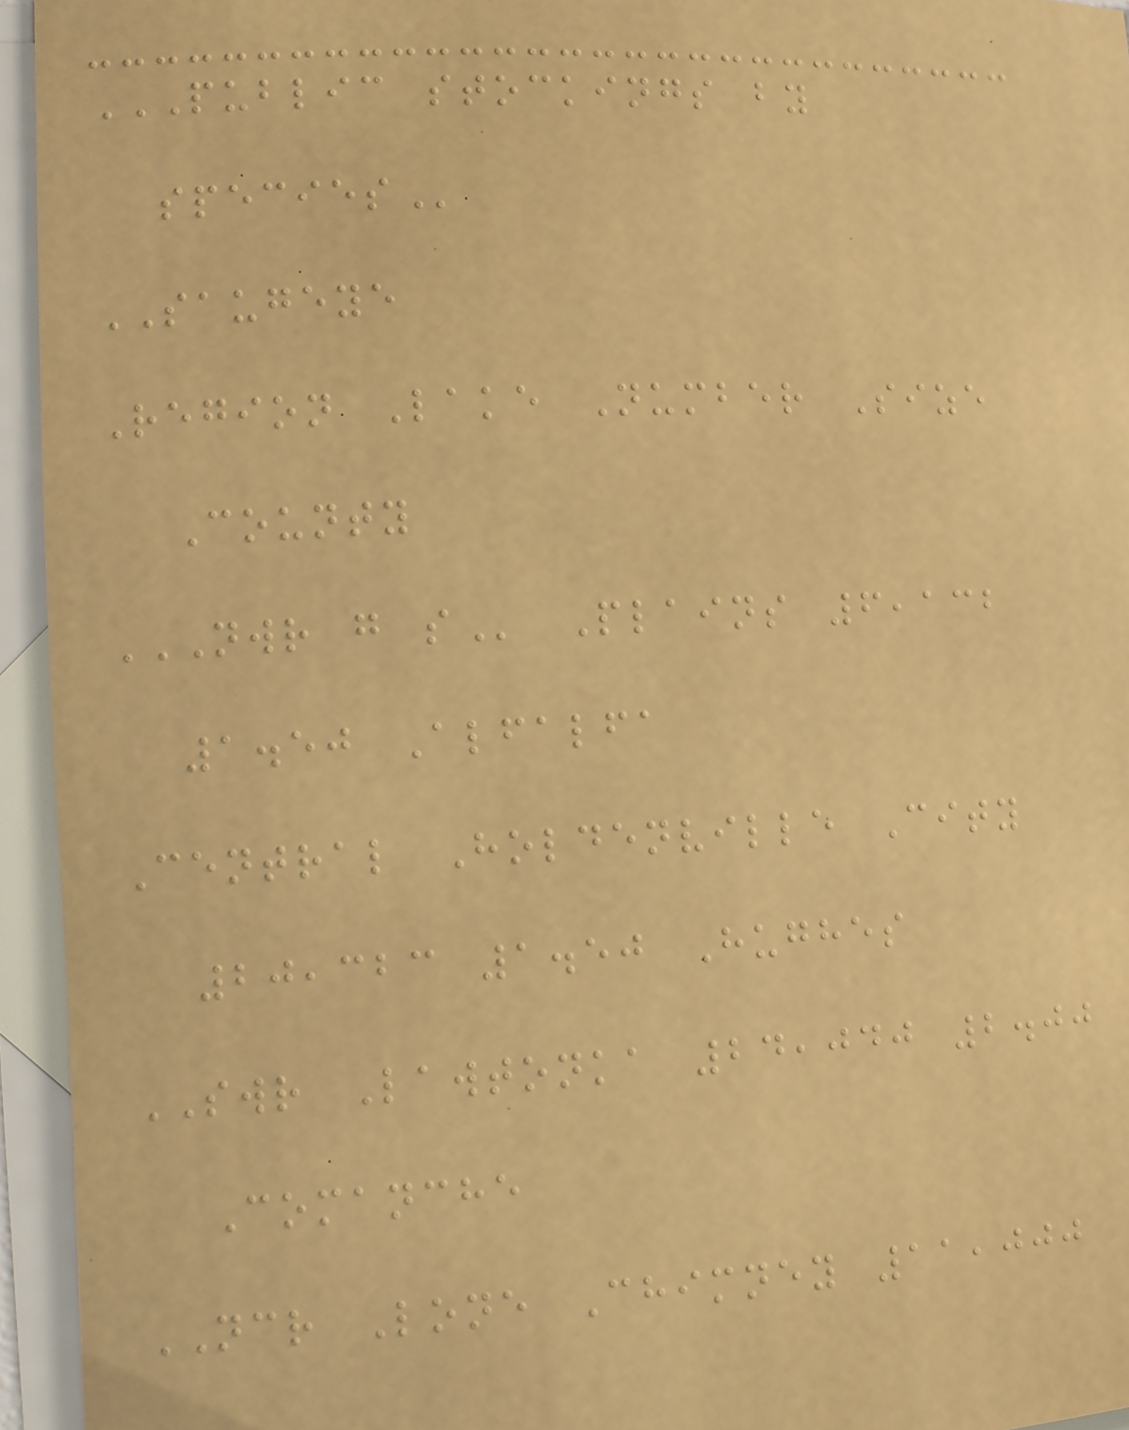PUBLIC STOCKINGS BY
SPECIES
SAUGEYE
Region Lake Number Size
County
NWR G S Plains 6,132
1.50 Alfalfa
Central Holdenville City
20,323 1.50 Hughes
SWR Lawtonka 24,040 2.00
Comanche
NCR Lone Chimney 11,000
